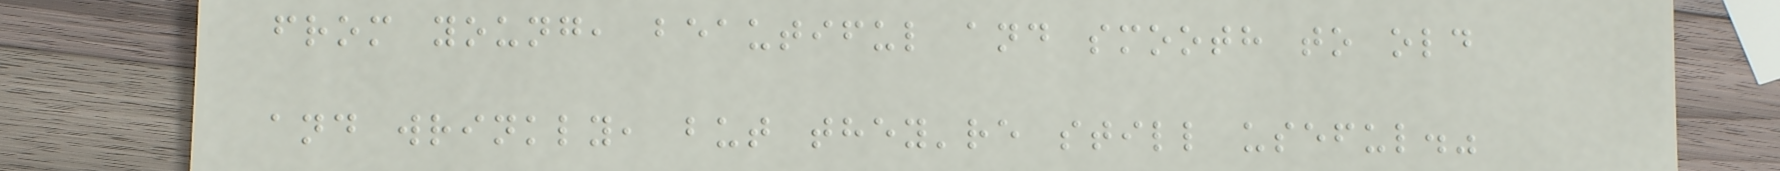from young, beautiful and smooth to old
and wrinkly, but they're still useful."
